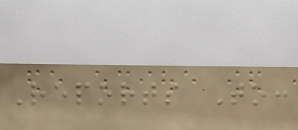Reports To:
